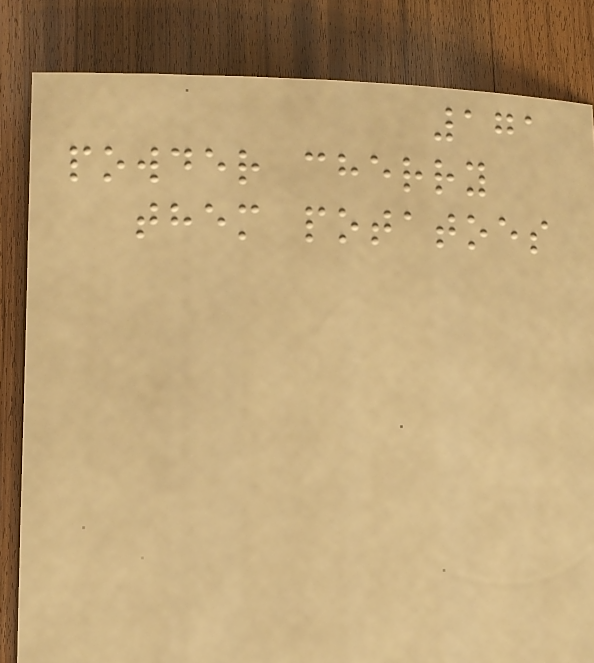171
powder cherry
them potatoes
